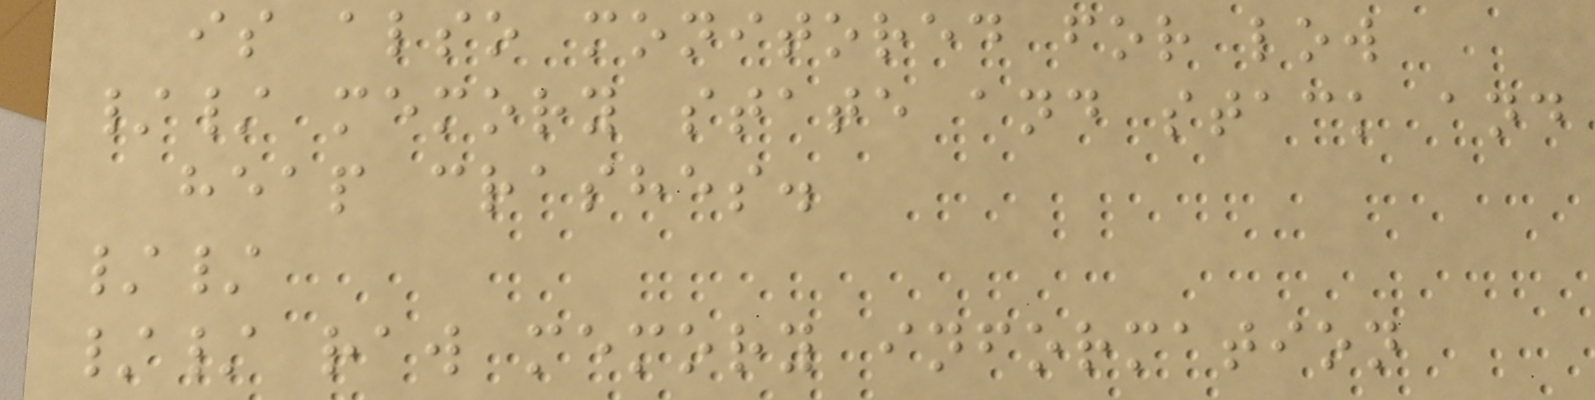is also monitored for low
// memory state and stack and
heap crashes.
//
// raw memory information
